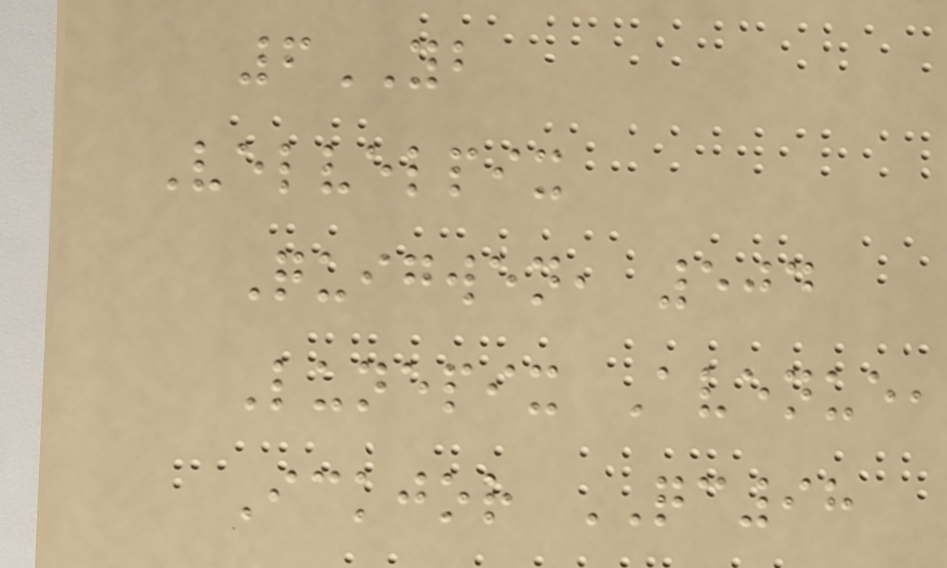6YB
Velvelpix
Quigwen, 504
Lunepix Avenue,
Ickjor QC98
